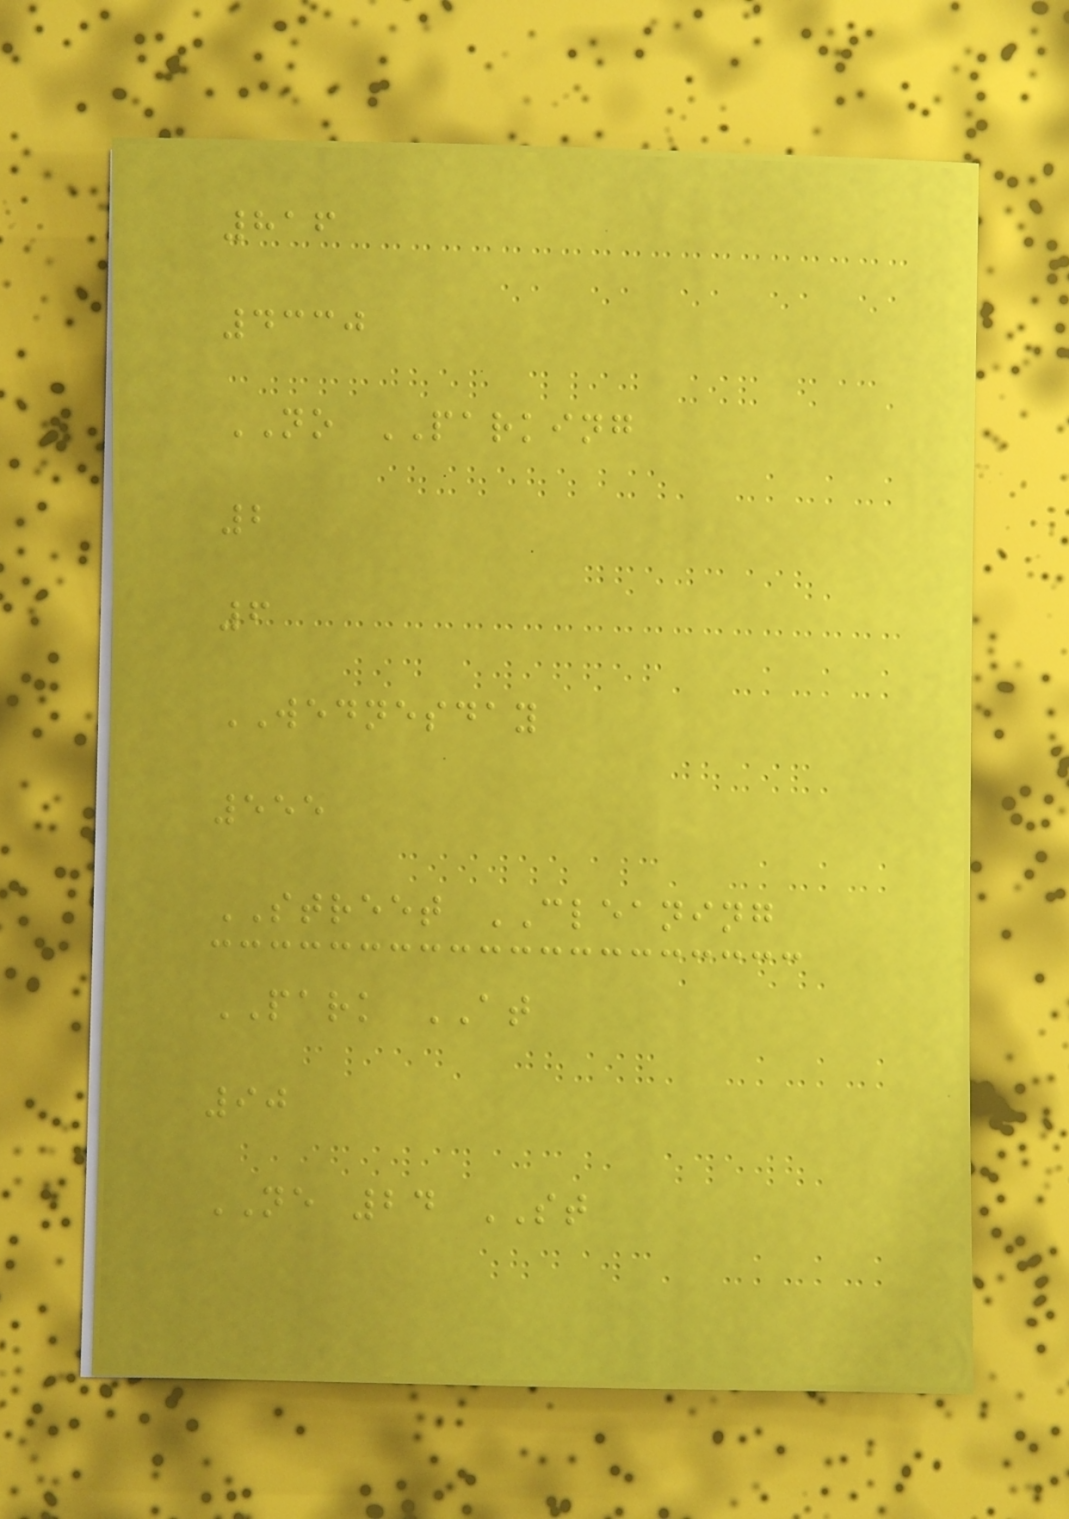816
4330
NO PARKING
2
6
WEDNESDAY
555
STREET CLEANING
PARK AT
90
NE 24 ST
